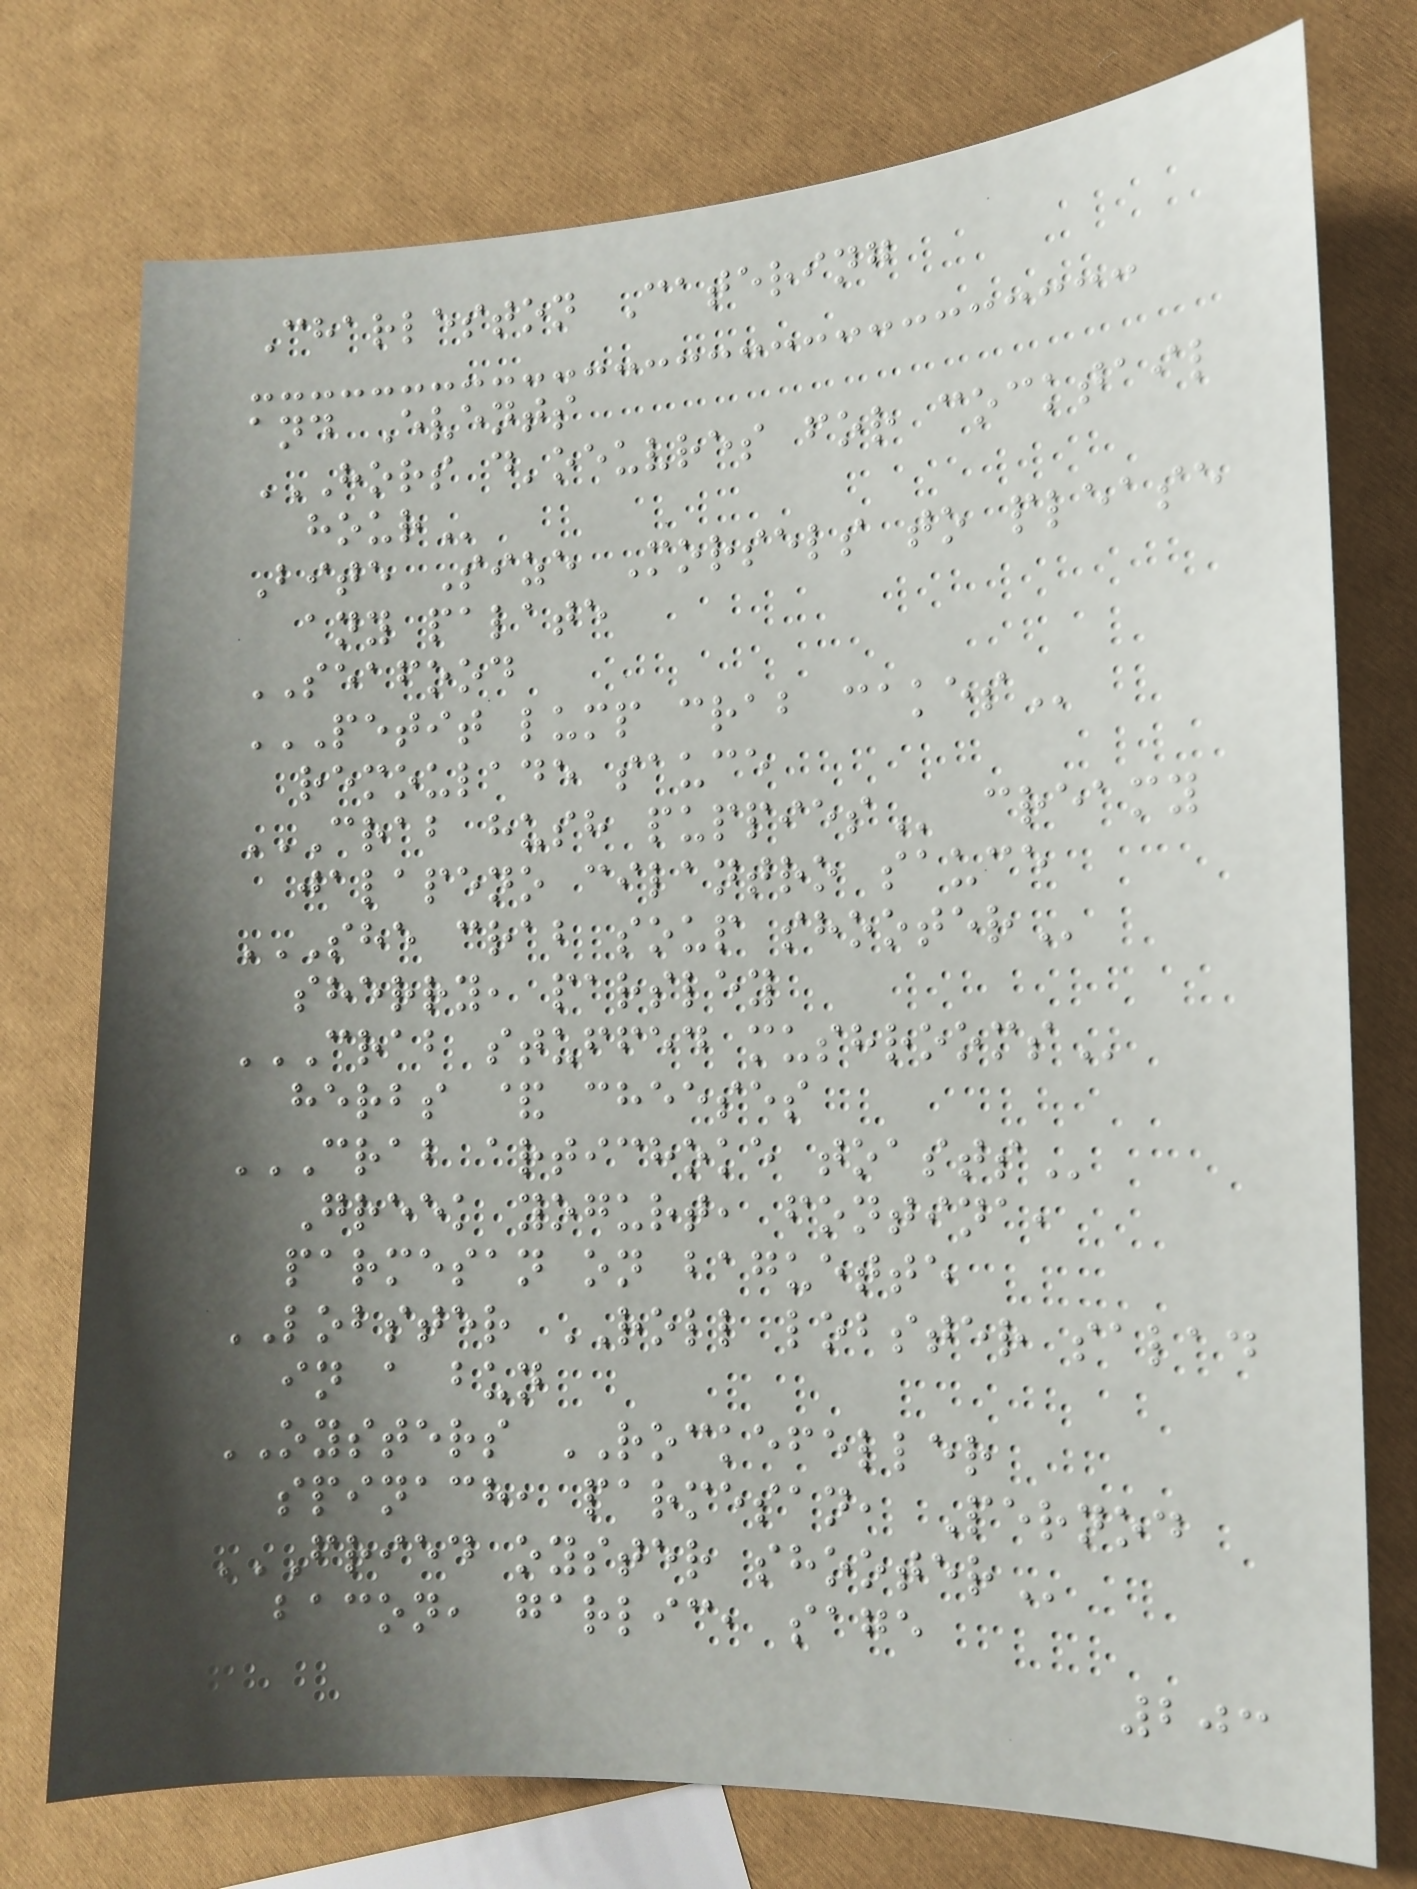Charleston Catering
and Events
HORS D'OEUVRES FOR COCKTAIL
HOUR
Bite Size Morsels to please
any palate
SEAFOOD
PETIT LUMP CRAB CAKES
remoulade sauce
CRAB HUSH PUPPIES creamy
jalapeno cilantro sauce
SHE CRAB SOUP SHOOTER
sherry, parsley
CRAB STUFFED MUSHROOMS
herbs & cheeses
CRAB ARTICHOKE TOASTS
Greek yogurt, fontina,
parmesan on baguette
LOBSTER ROLL lobster salad
in a bun
OYSTERS ROCKEFELLER
spinach, parmesan, Pernod
FRIED OYSTER SHOOTER
bacon, garlic, sage
203
